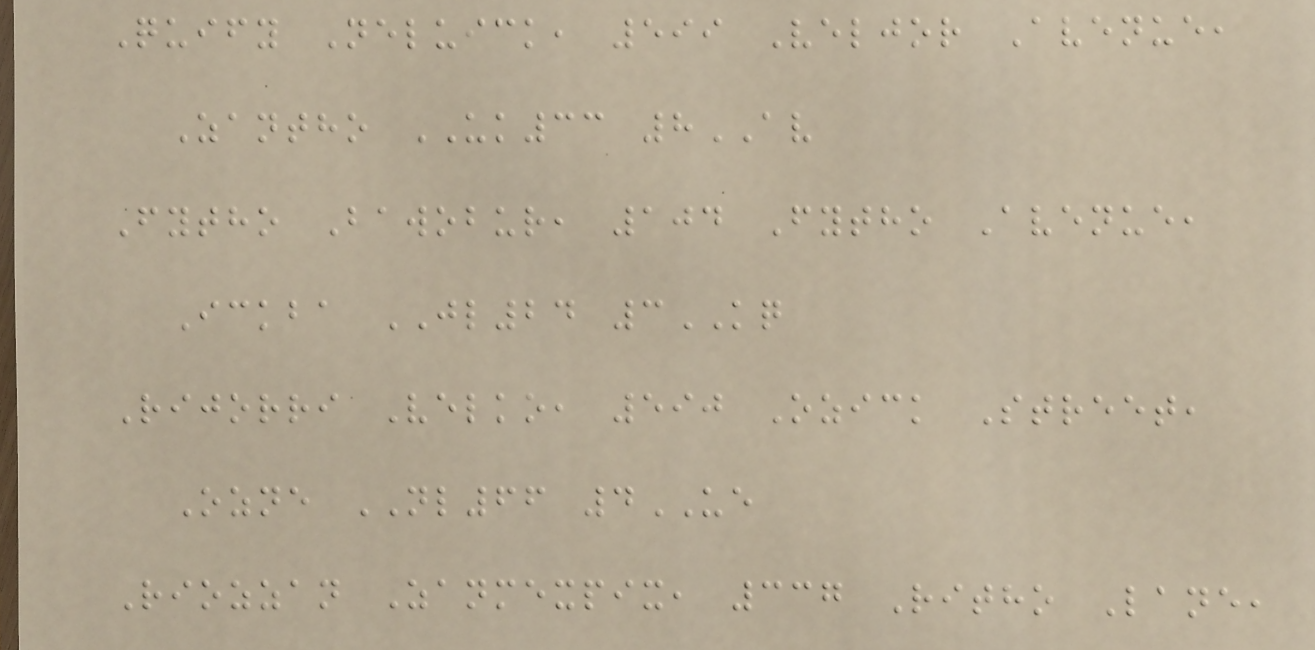Quify Neluick, 599 Veljor Avenue,
Zantho UK33 8AV
Fytho Bawobur, 104 Fytho Avenue,
Ickba JL24 3KQ
Rijorri Velko, 590 Ozick Street,
Ozne NL66 4UE
Riozzan Zanmexpix, 337 Ritho Lane,
